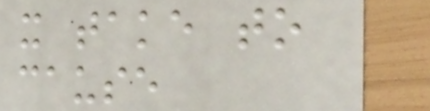it take to
cause
